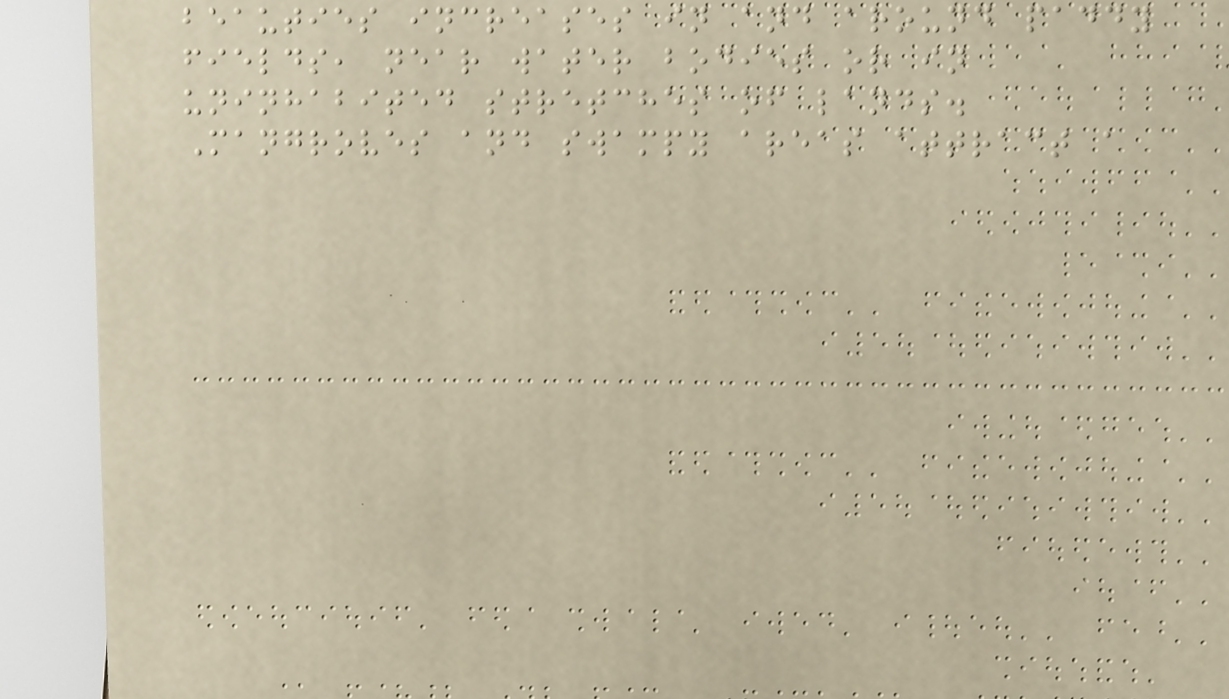beauties increases in and around paddy
fields, near water bodies or in
uninhabited stretches of lands.
Mangroves and swampy areas attract a
